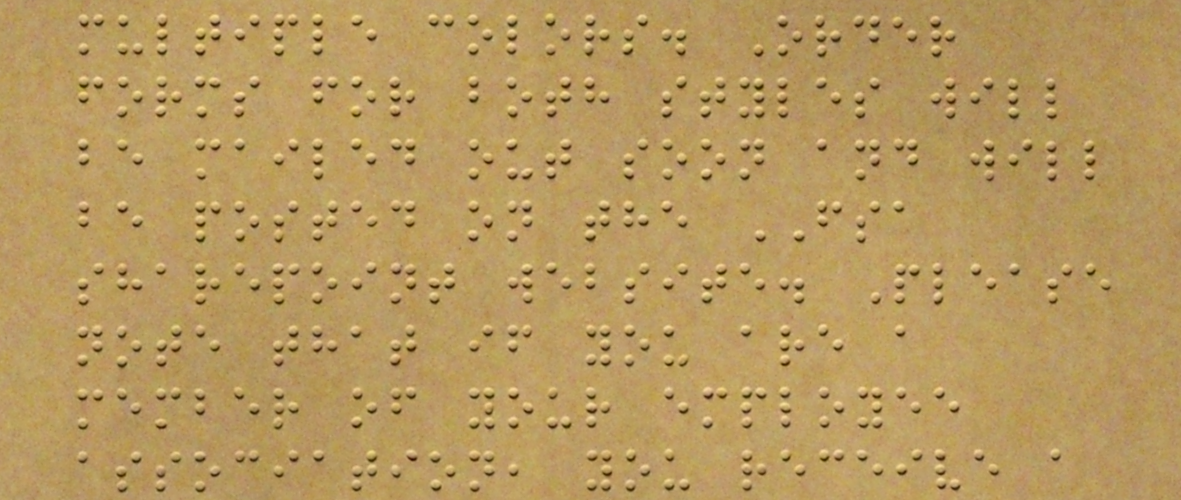multiple colors. Order
forms for both styles will
be mailed out soon and will
be posted on the FSA
sharepoint website. Please
note that if you are a
member of your employee
association, you receive a
